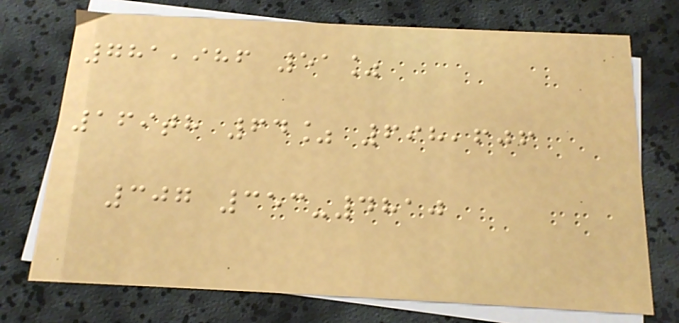781,986 51%
169th 64% 698,606
307 353-4810
